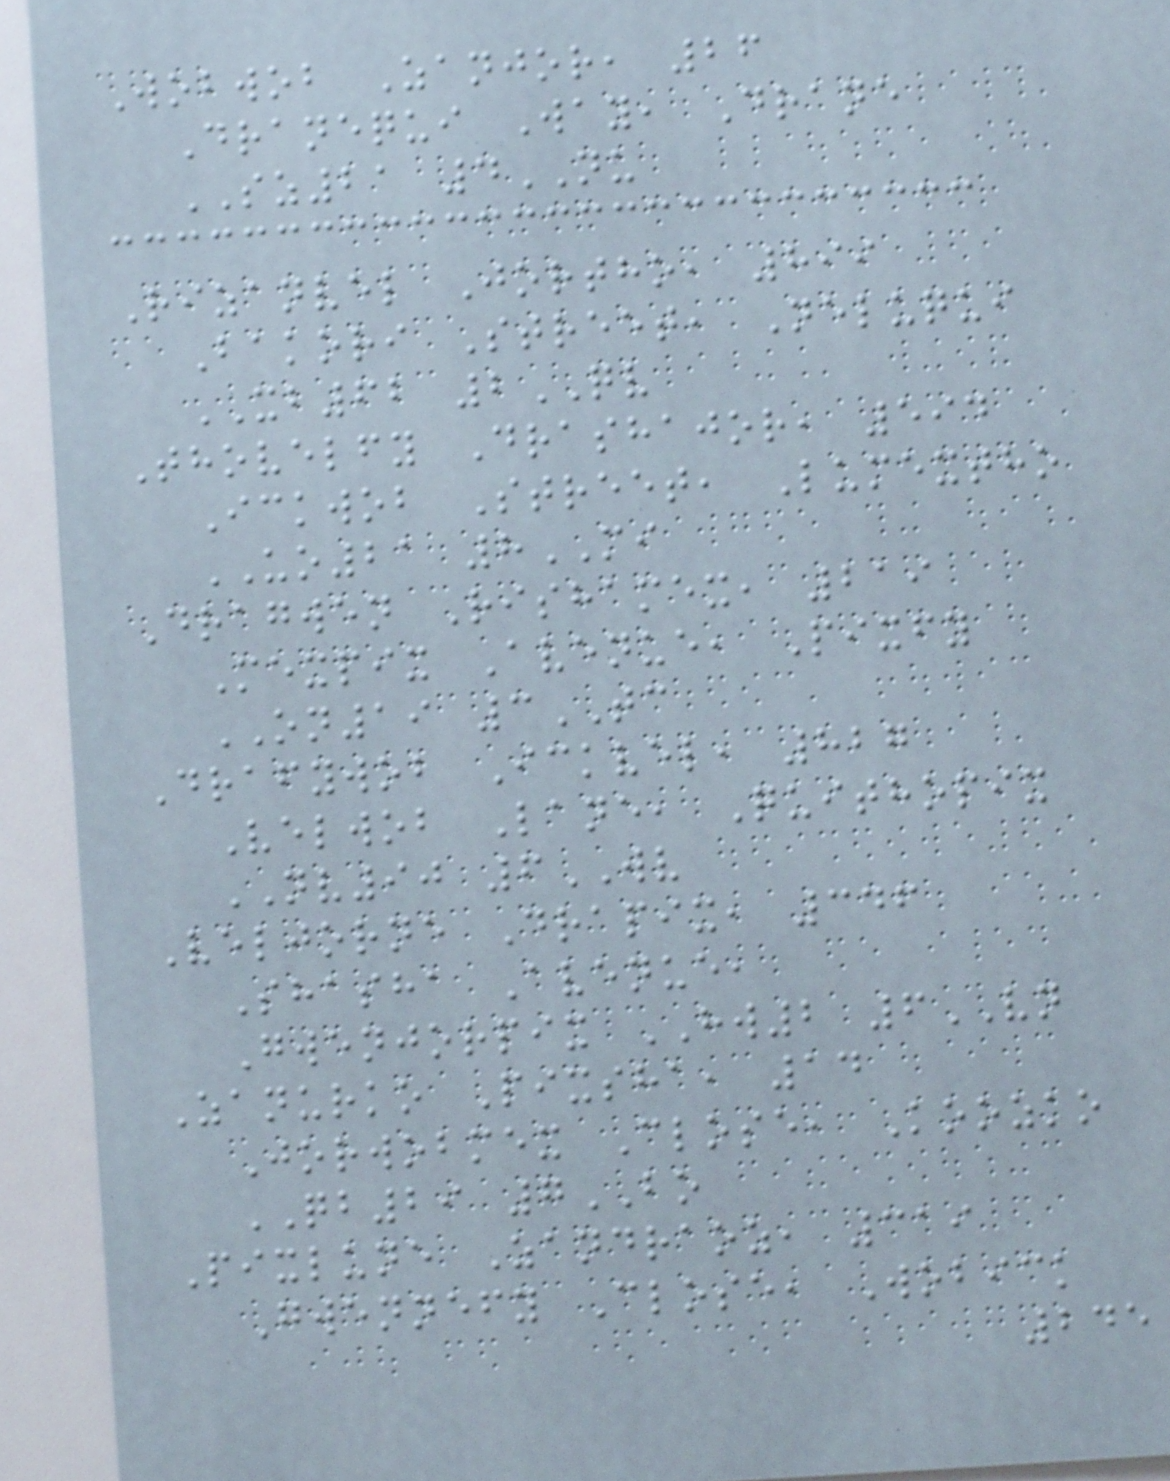Wobwob Zanjor, 26
Dranequi Way, Drane
SZ21 4NU
Rizanvel Jortho, 899
Bakori Street, Neluqui
XB62 2QV
Thovelfy Drashajor, 594
Ickwob Street, Lumextho
UO21 8MI
Dragwen Rishamex, 219
Mexpix Avenue, Pixfy
ON19 3TC
Drafywob Ickvel, 827
Velwob Lane, Quithopix
NV90 6WV
Veljorne Drapix, 346
Shasha Avenue,
Gwenjorpix HW2 6VN
Zanurko Pixsha, 14
Jorwobmex Close, Koozko
QB29 7BO
Pixlune Zandraoz, 319
Gwennefy Close, Wobick
245
